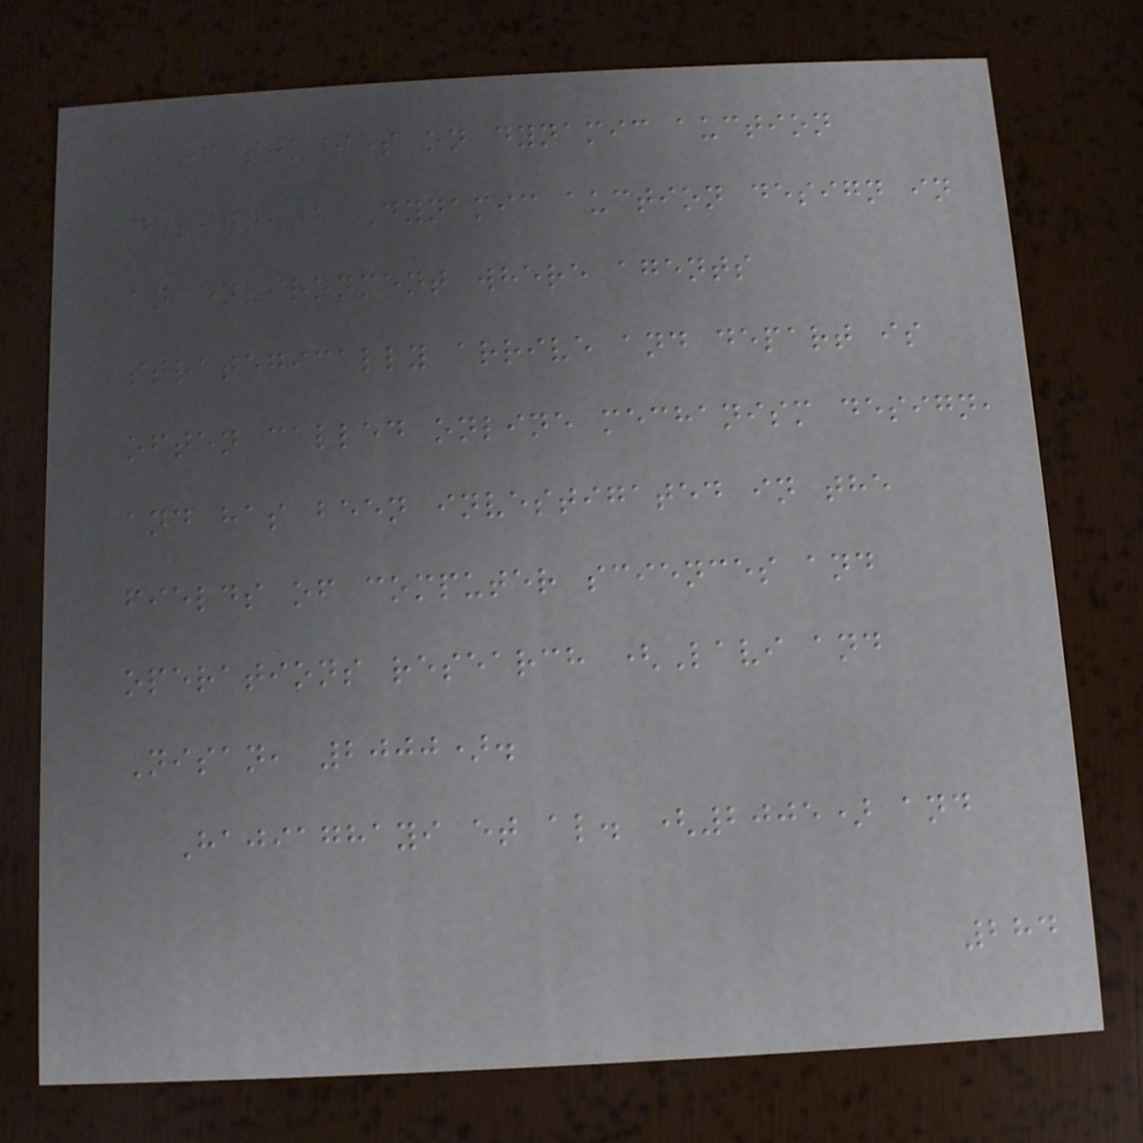of studies on dynamic auction
design.1 Dynamic auction design in
an environment where agents
strategically arrive and depart is
often called online mechanism design,
and has been investigated in the
fields of computer sciences and
operations research (Lavi and
Nisan, 2000).
Hajiaghayi et al. (2005) and
284
